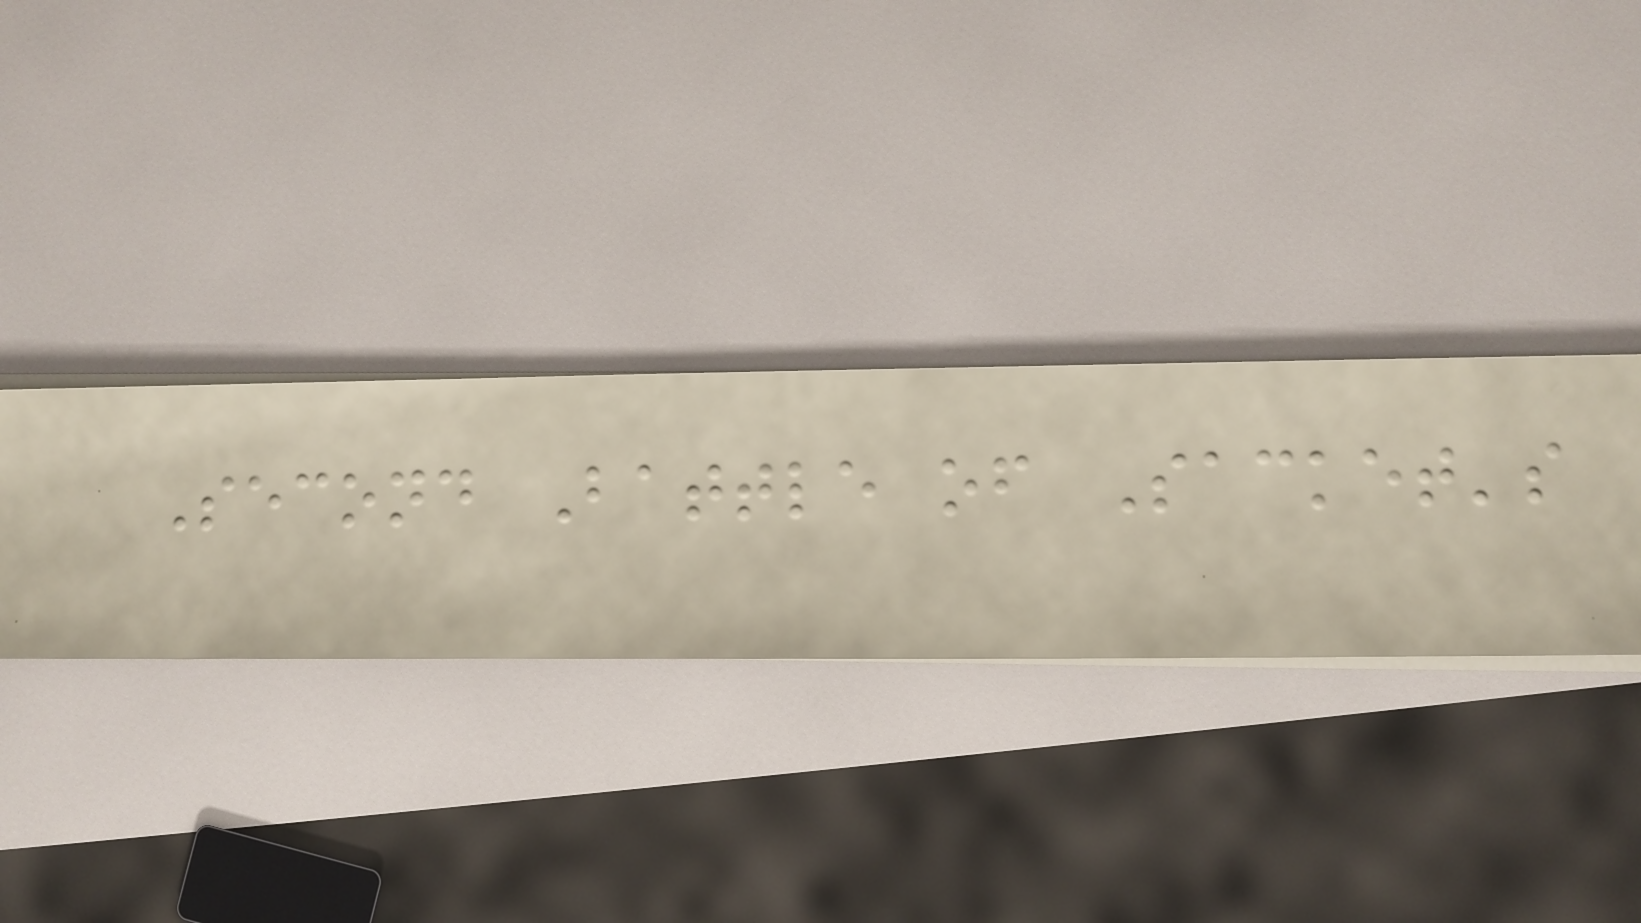Second Battle of Sacket's
